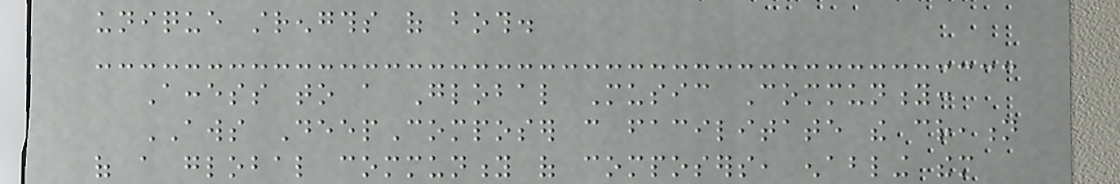unique strengths of both.
Access to a Global Music Community:
AWS DeepComposer can facilitate the creation
of a global community of composers, enabling them
